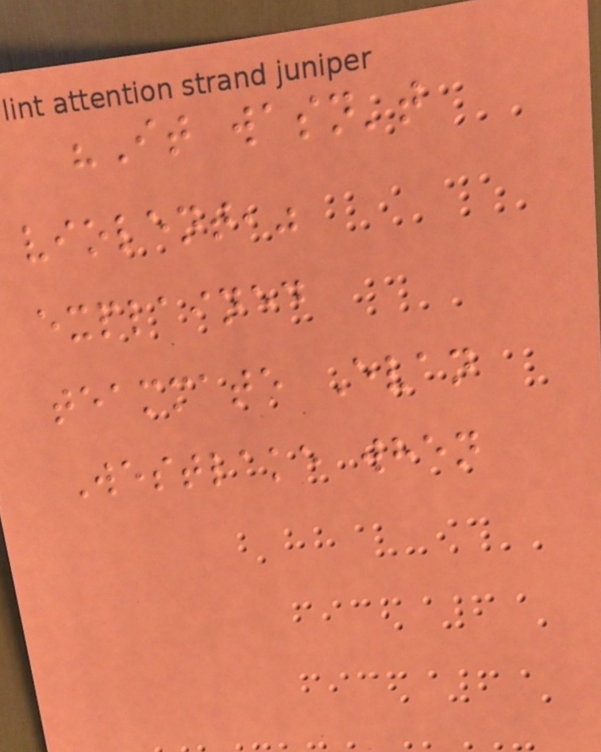"It wasn't
violent,"
explained
teammate Evan
Westlake when
